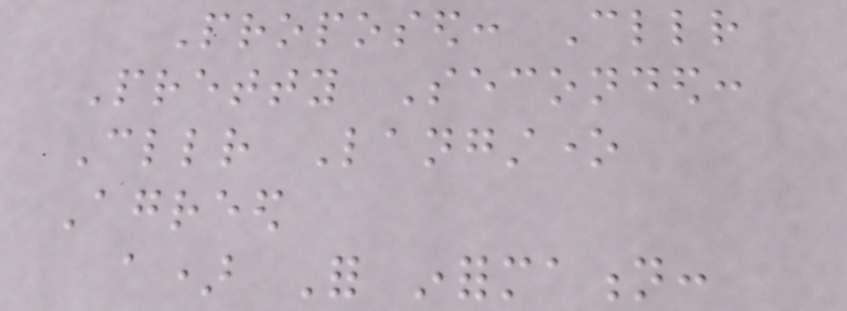Proposed: Cllr
Pretty Seconded:
Cllr Langstone
Agreed
a) For information:
